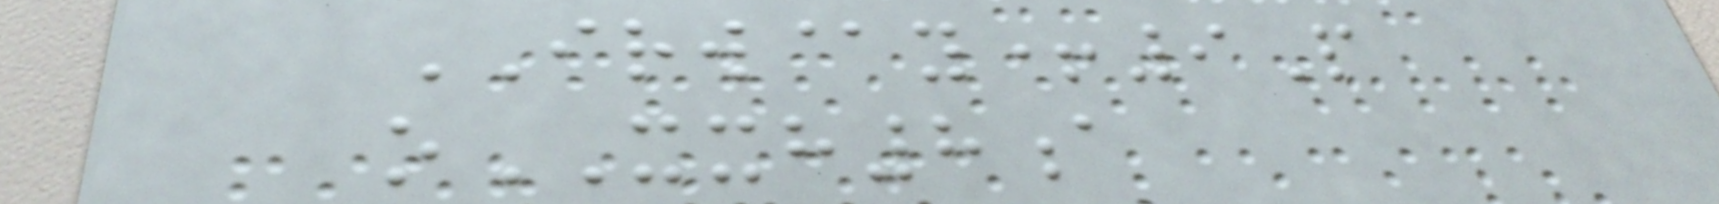IRW@y+9P
oXXH8a
